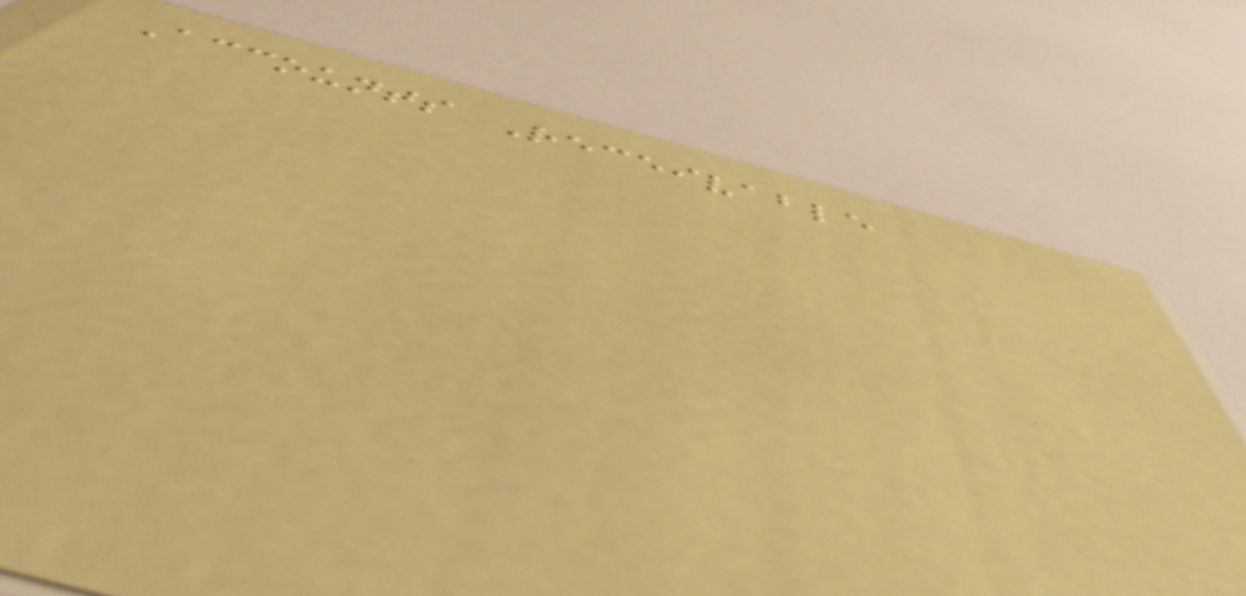Accounts Receivable
